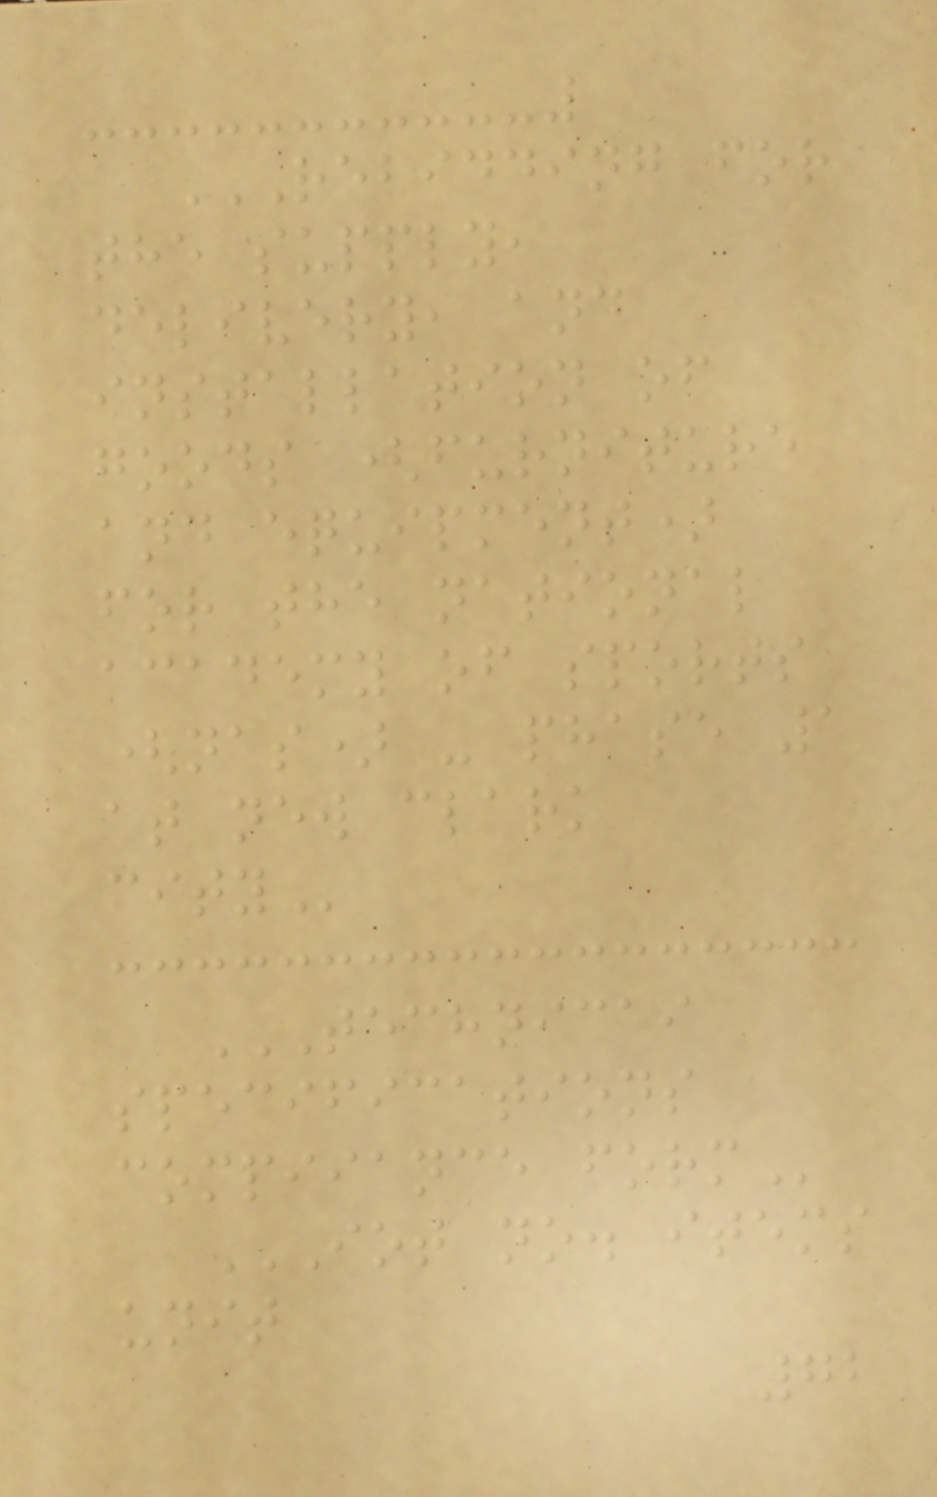REBIDDING FOR
THE SUPPLY,
DELIVERY, AND
INSTALLATION OF
GOODS (FURNITURE
AND EQUIPMENT)
FOR THE NATIONAL
ACADEMY OF SPORTS
(NAS) - PHASE 1
AT NEW CLARK
CITY
TECHNICAI
SPECIFICATIONS
COMPIIANCE FORM
IOT NO. ITEMS
UNIT
72
